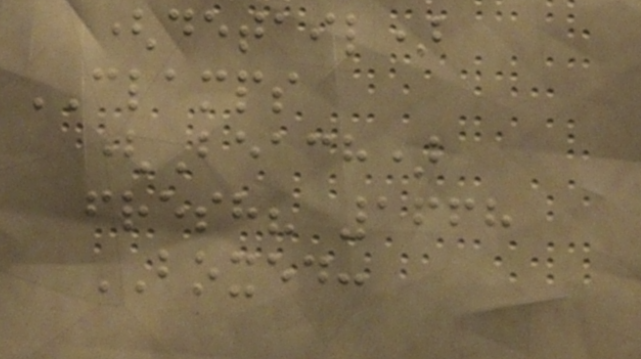(detail)
CLAMPS
(Beach)
fresh? 1668
BOXED:
